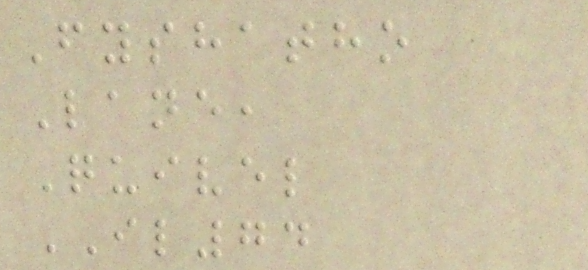Fyshatho
Lane,
Quivel
IL74
